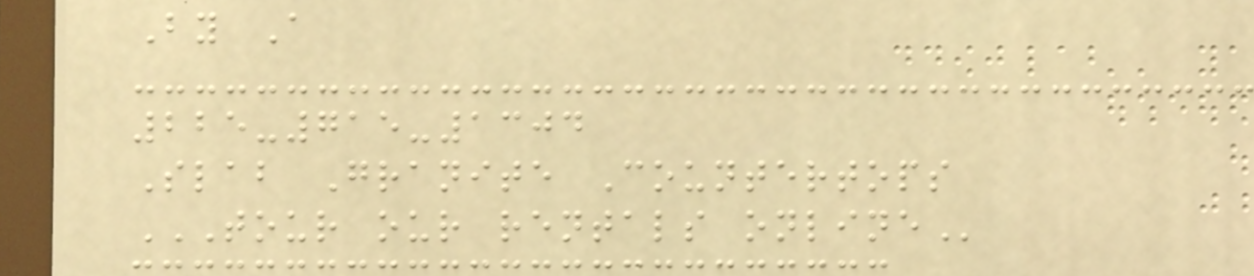By A
225-715-1304
Slab Granite Countertops
TOUR OUR RENTALS ONLINE
